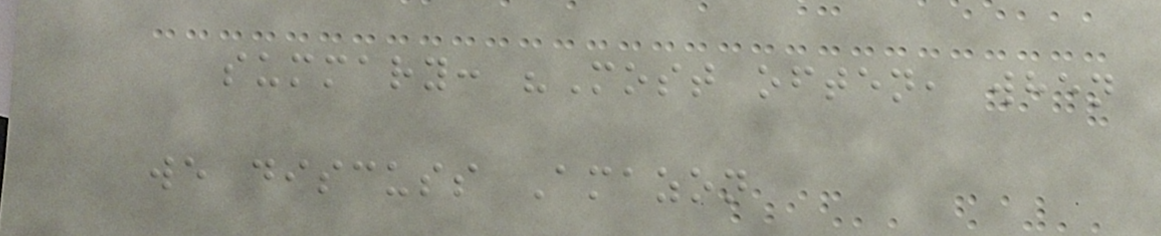summary: "Most often, when
we discuss Amazon
